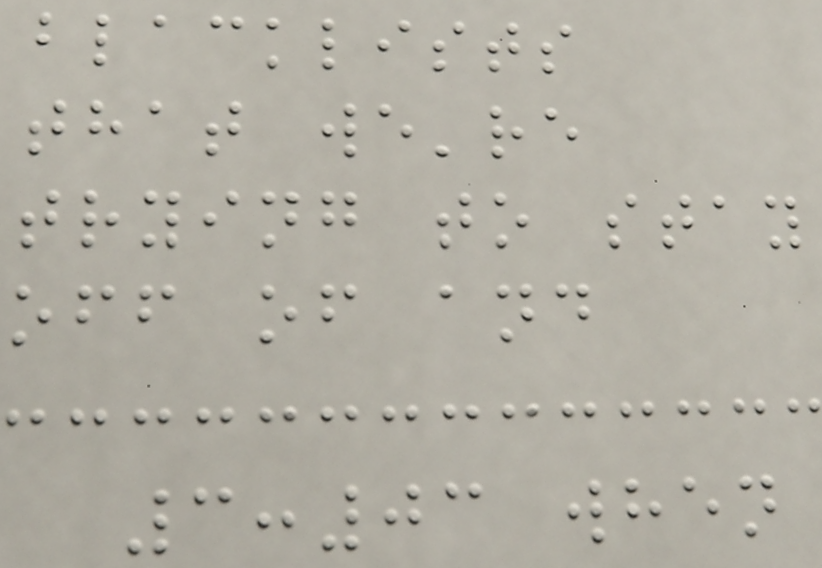blacklists
that we're
trying to stay
off of and
3:03 when
